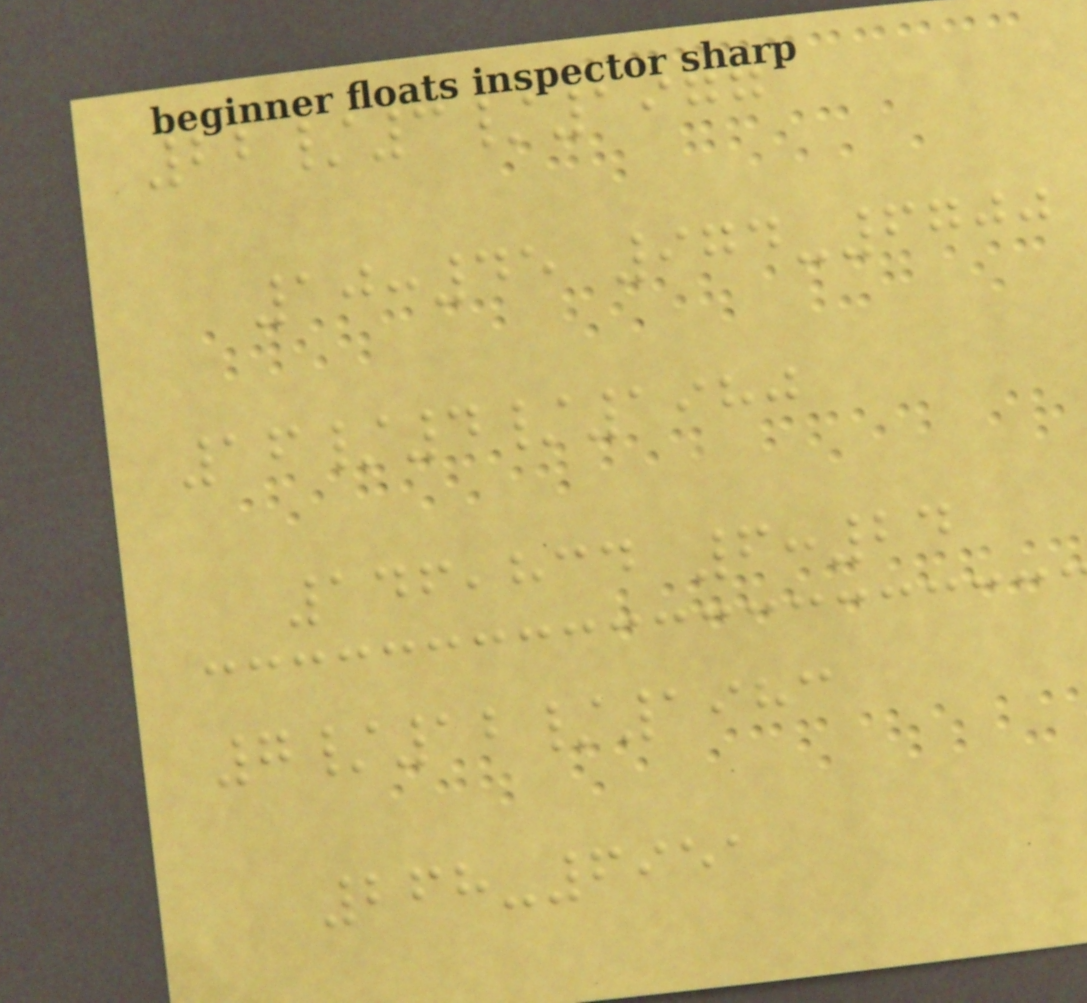22/3/1977
10:45 974-6700
16/4/1980
146,834 6:24
7/12/1983
268-6951
